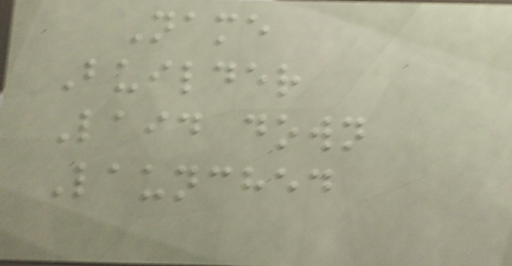Name
Builder
Laid down
Launched
